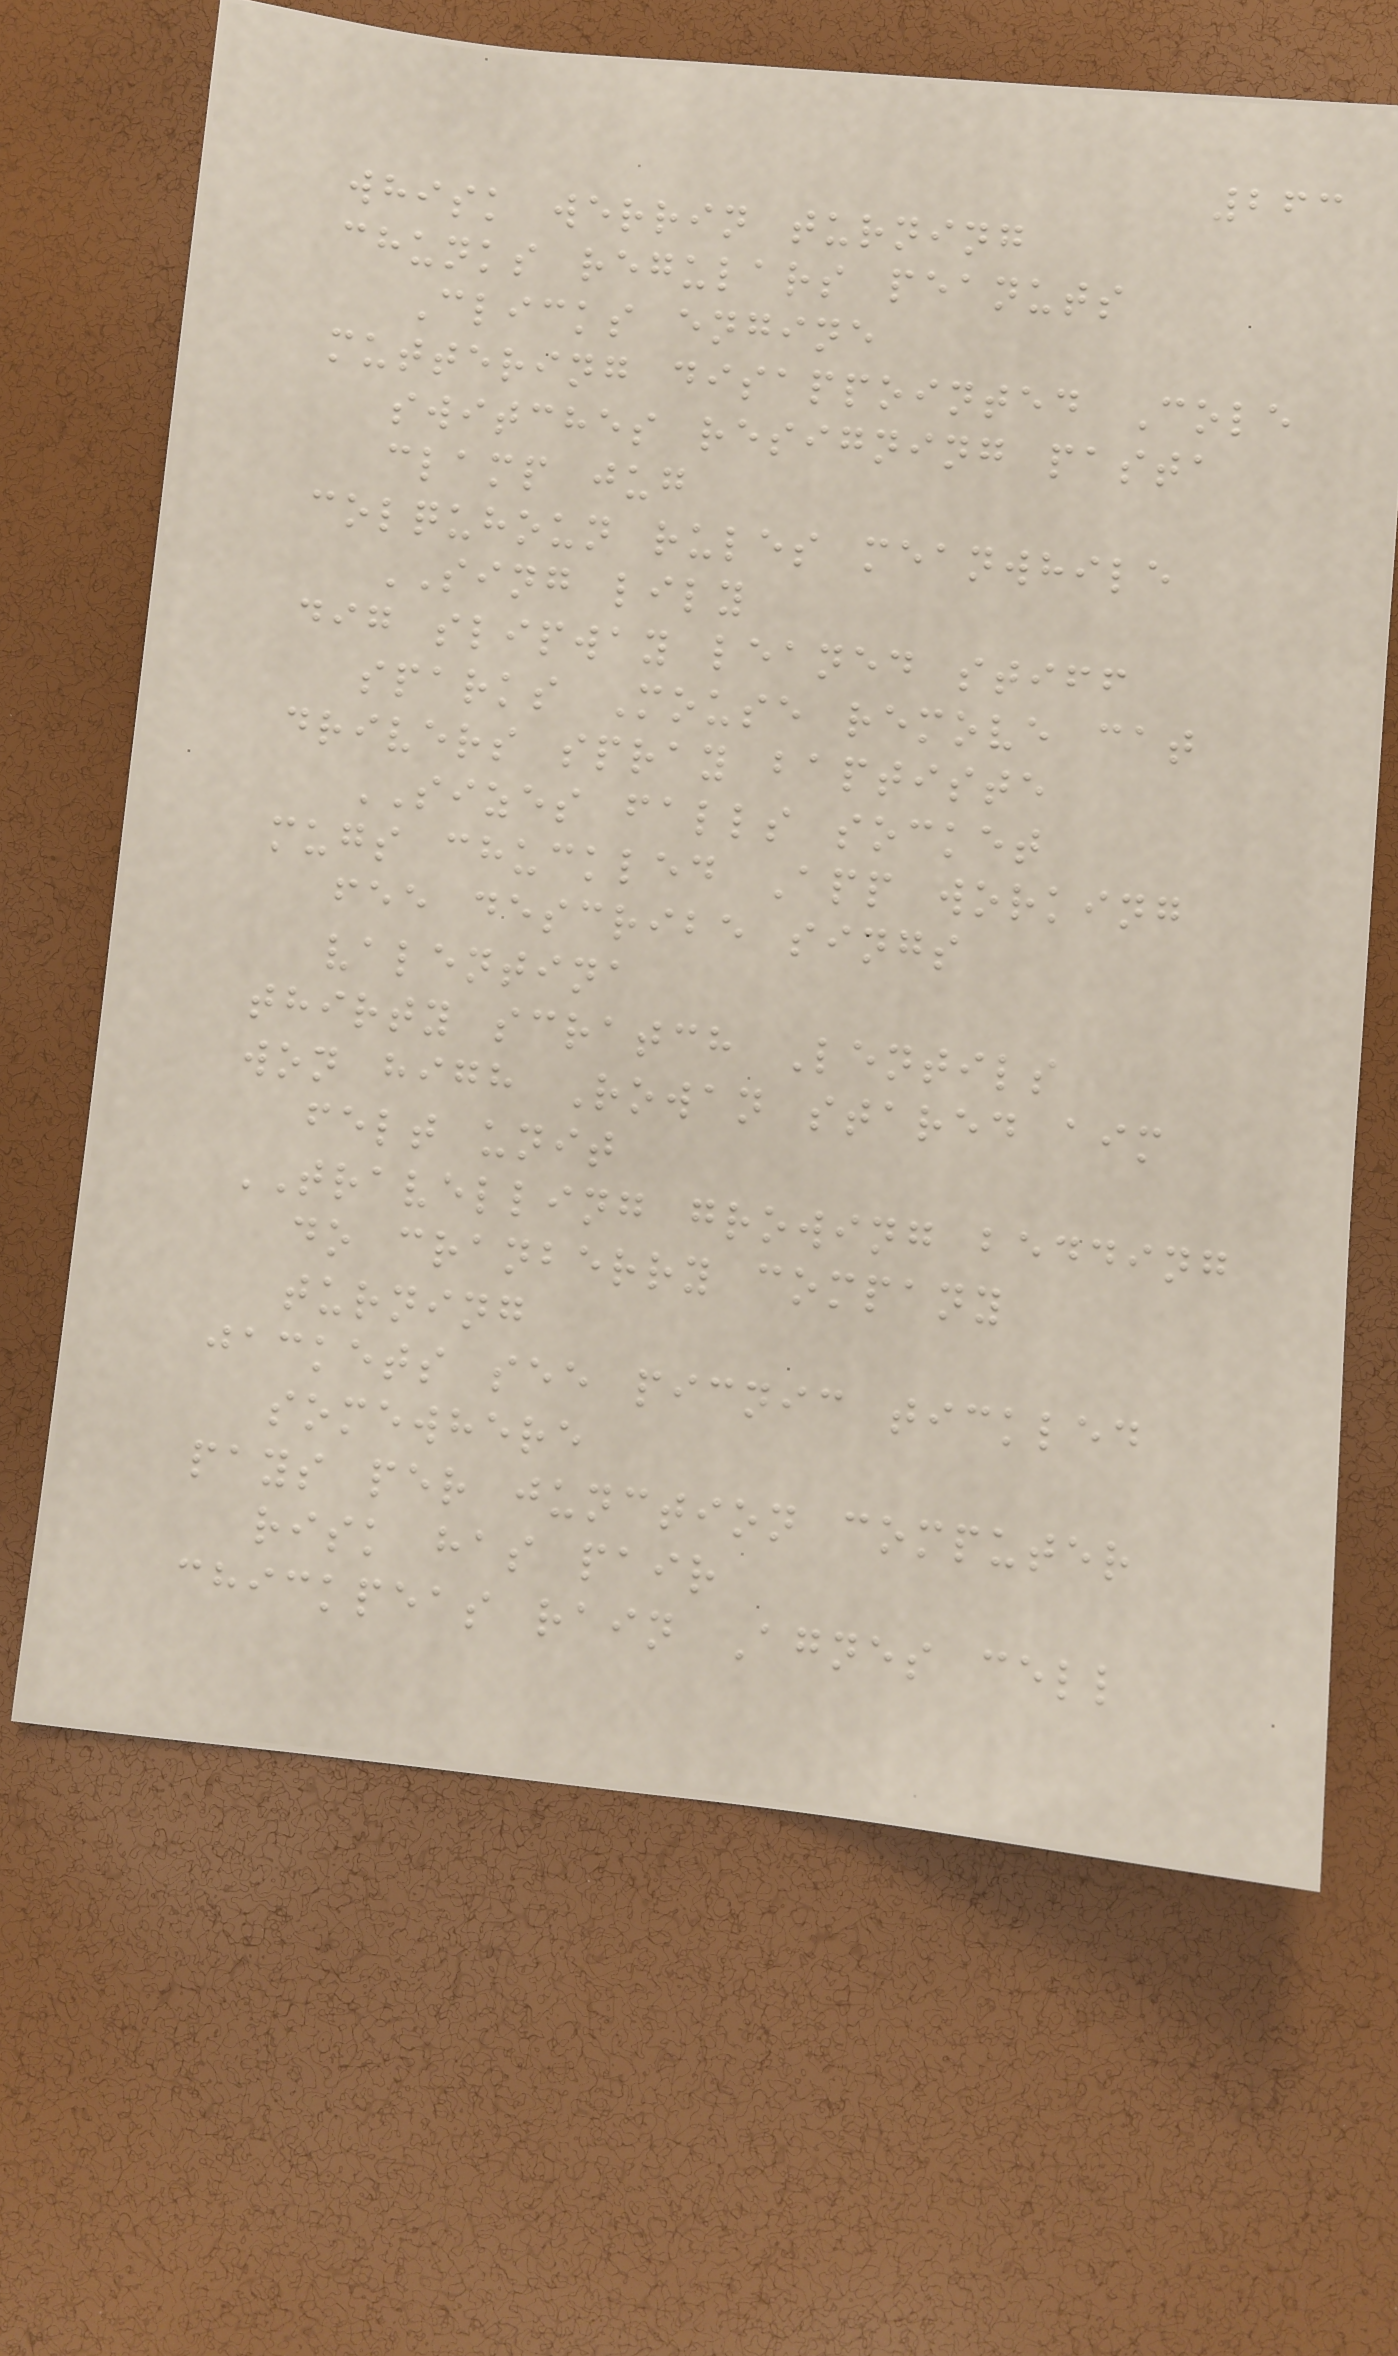263
whisk werrin turning
chunks regulars peanuts
Clicks engine
muttering disappointed Cole
switches resigning pasta
clamp jug
colquhoun rules meanwhile
SING lily
dig slipway leaned stiff
sparks Mouse remove cat
drivers spray baptiste
SIZES falls socket
mugs chuckled App working
fee describe sings
valentina
thirty scratch Lentils
won high Rowan stared aim
felt unit
TRAVELLING growing bedding
do cranberry company
turning
jackets see picnic tickled
somewhere
pays per junction computer
risk has pair
chickpeas rain Agnes cell
